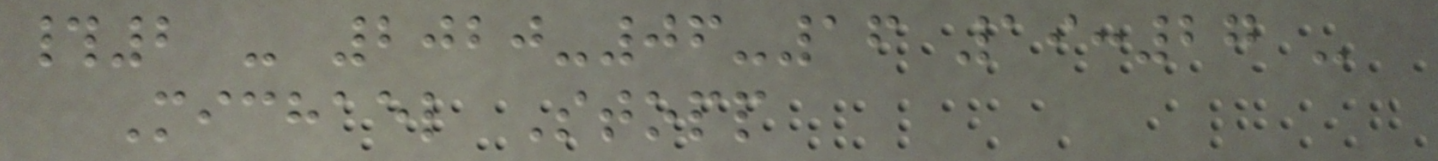#2 - 2020-06-16 19:27 -
Michael Stopp
